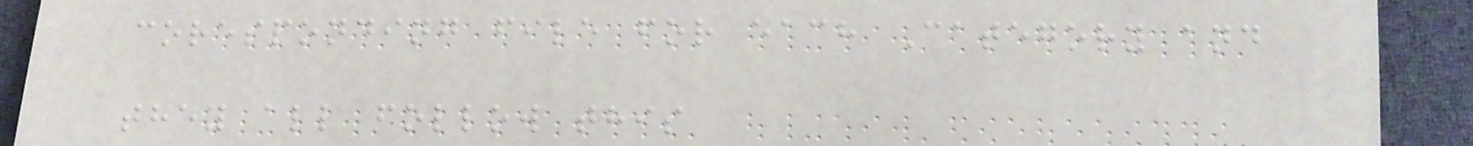coresponding file for each Category and
they all follow this
